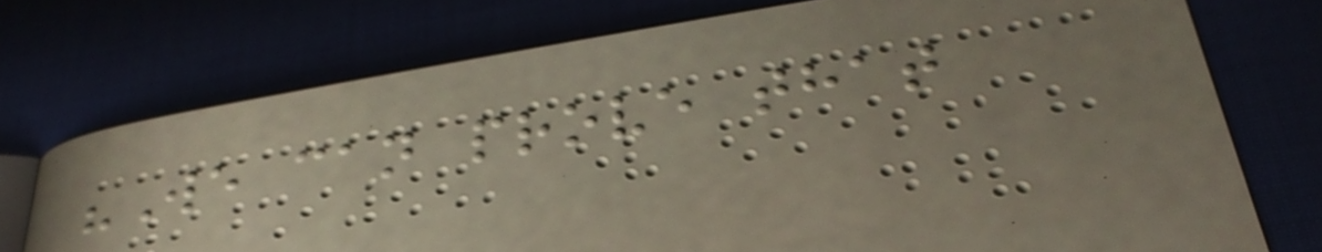"We can prove that
